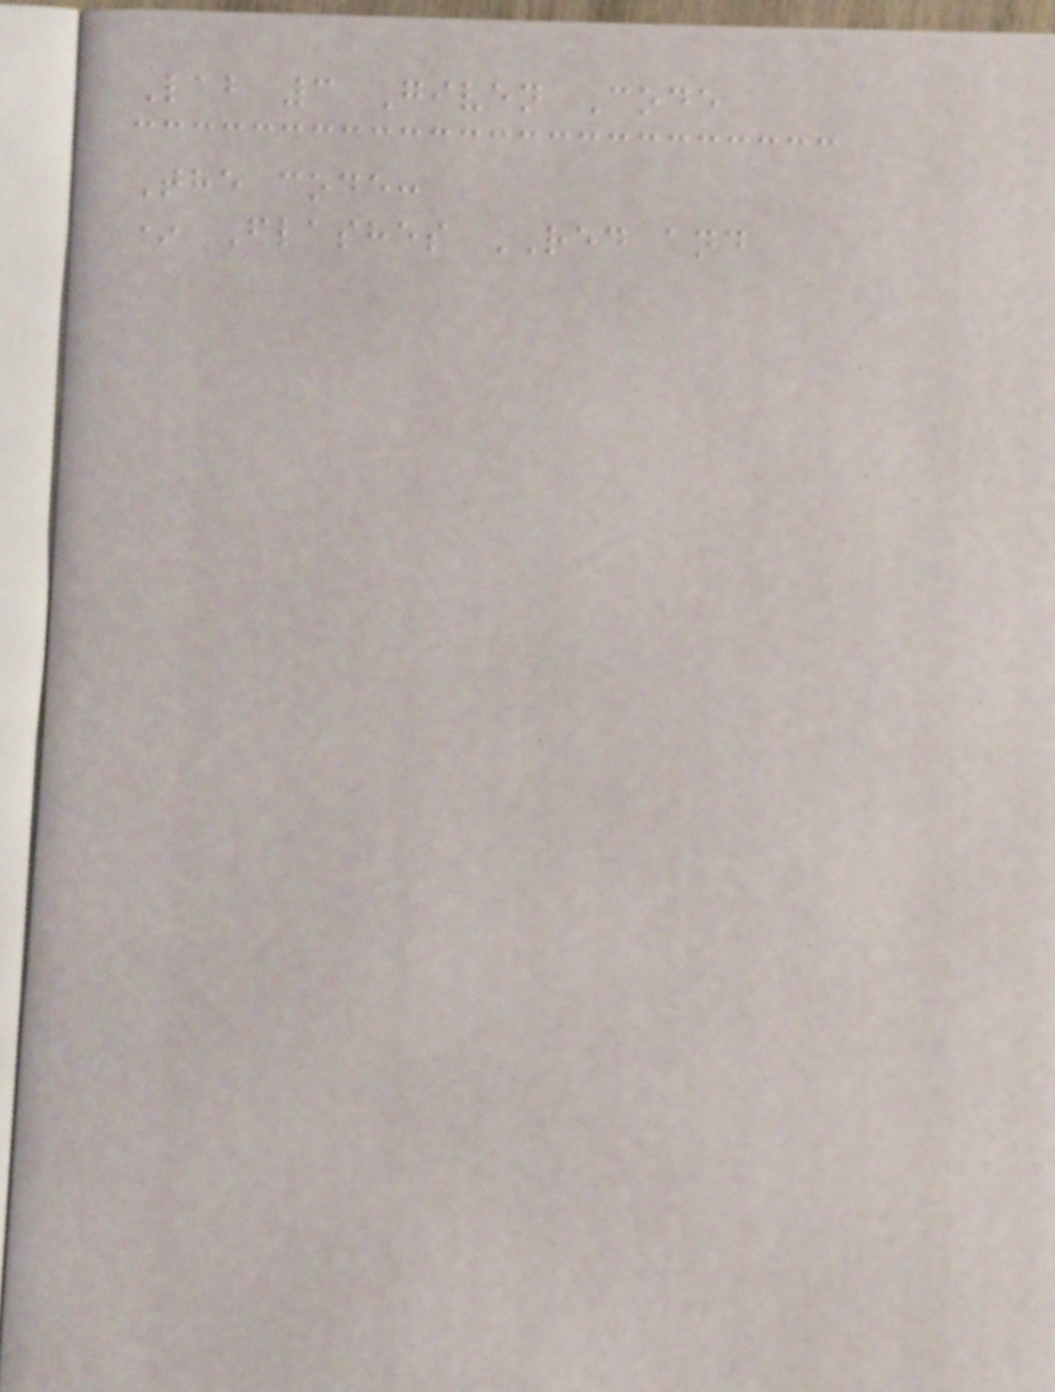Lab 3 Given Code
The code:
* Flashes RED and
